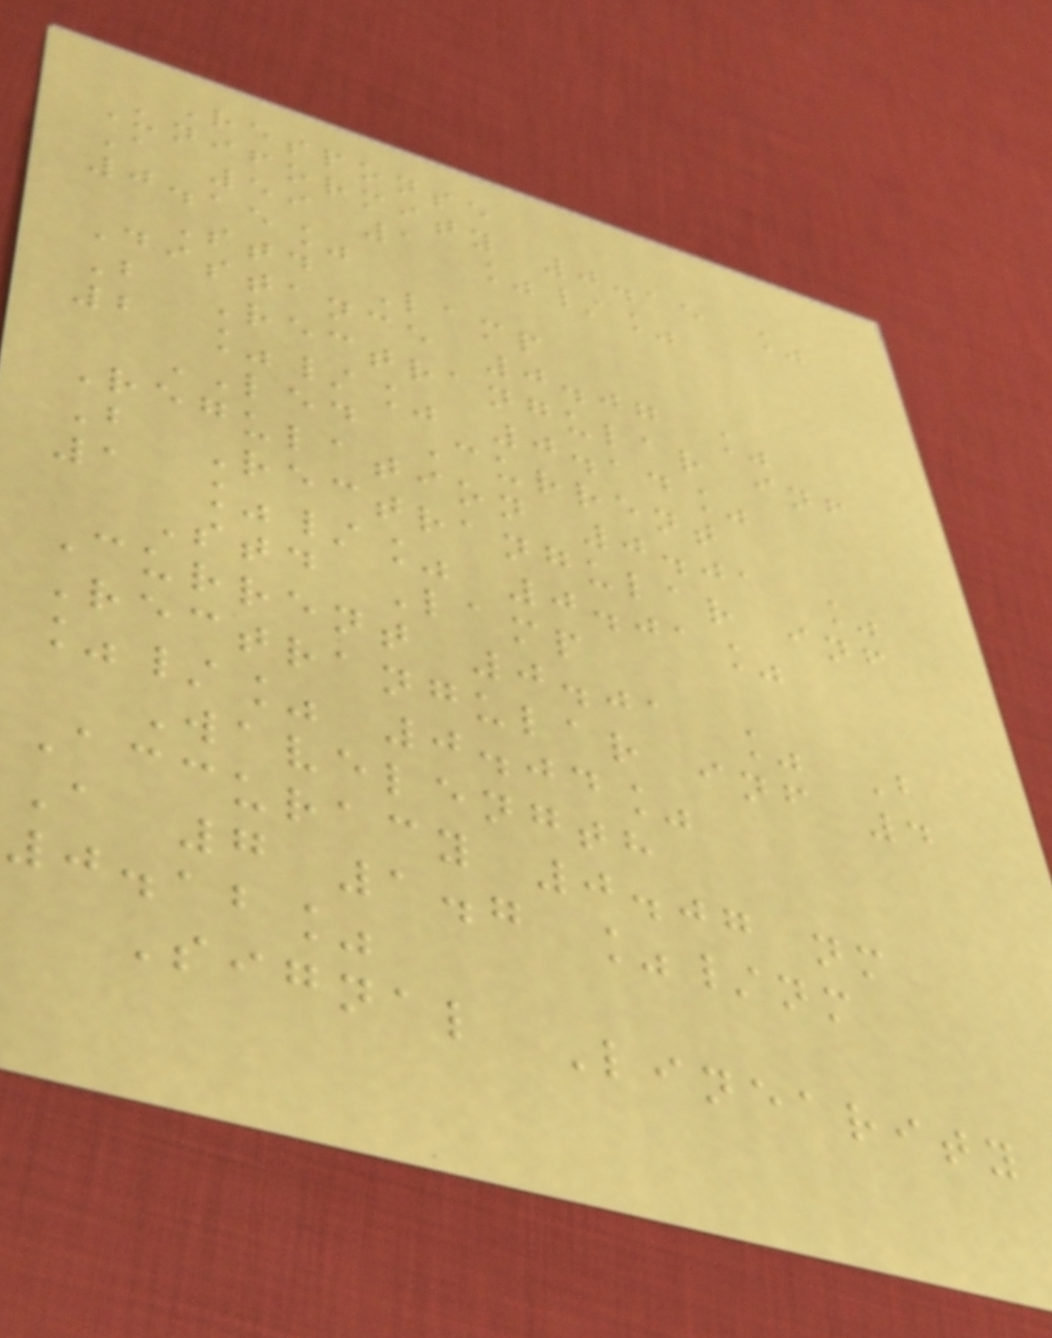Response
Uniformity 0.15 %
A 59 1 %/%
0.15%
Std Lamp
Distance 0.07 %
B Rectrangular inf
2 %/% 0.14%
LED Current
Regulation 0.01 %
B Rectrangular inf
1 %/% 0.01%
Std Lamp
Current 0.01 % B
Rectrangular inf 4
%/% 0.04%
Wavelength
Accuracy 0.07 nm
A 7 1.7 %/nm
0.12%
Signal Linearity
